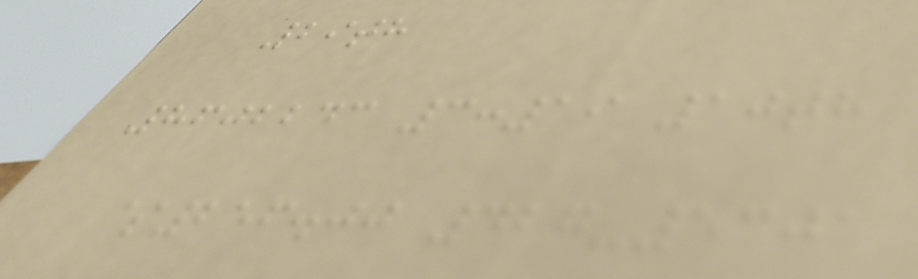29th
8602243 3:19 10th
$256.00 427-5301
